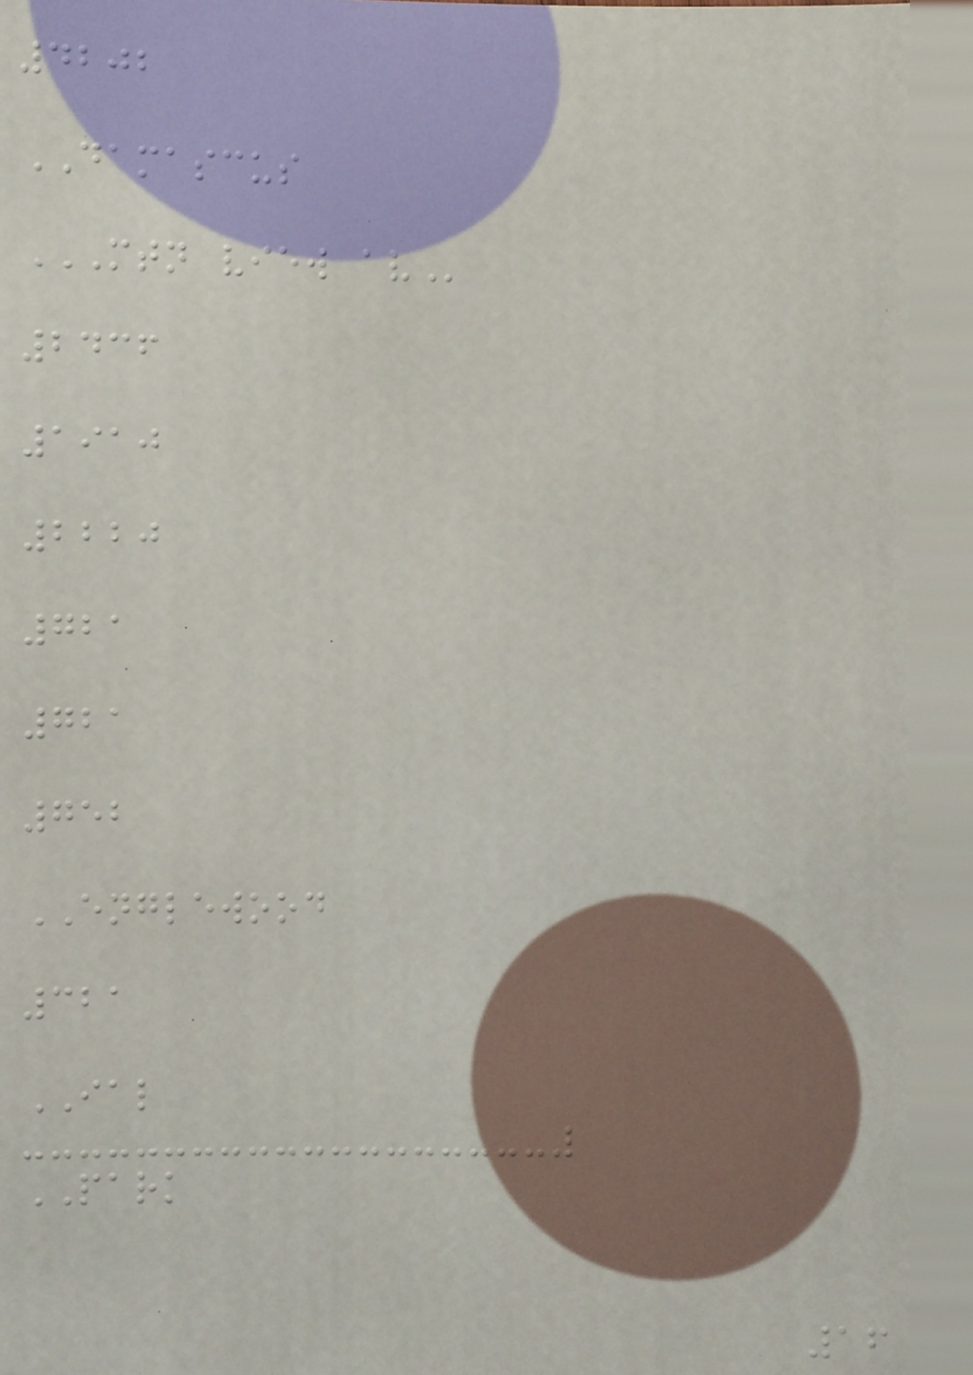4202
DAMASCUS
MTN VIEW AV
2436
1910
2220
721
721
752
ENGLEWOOD
321
IAL
PARK
16
